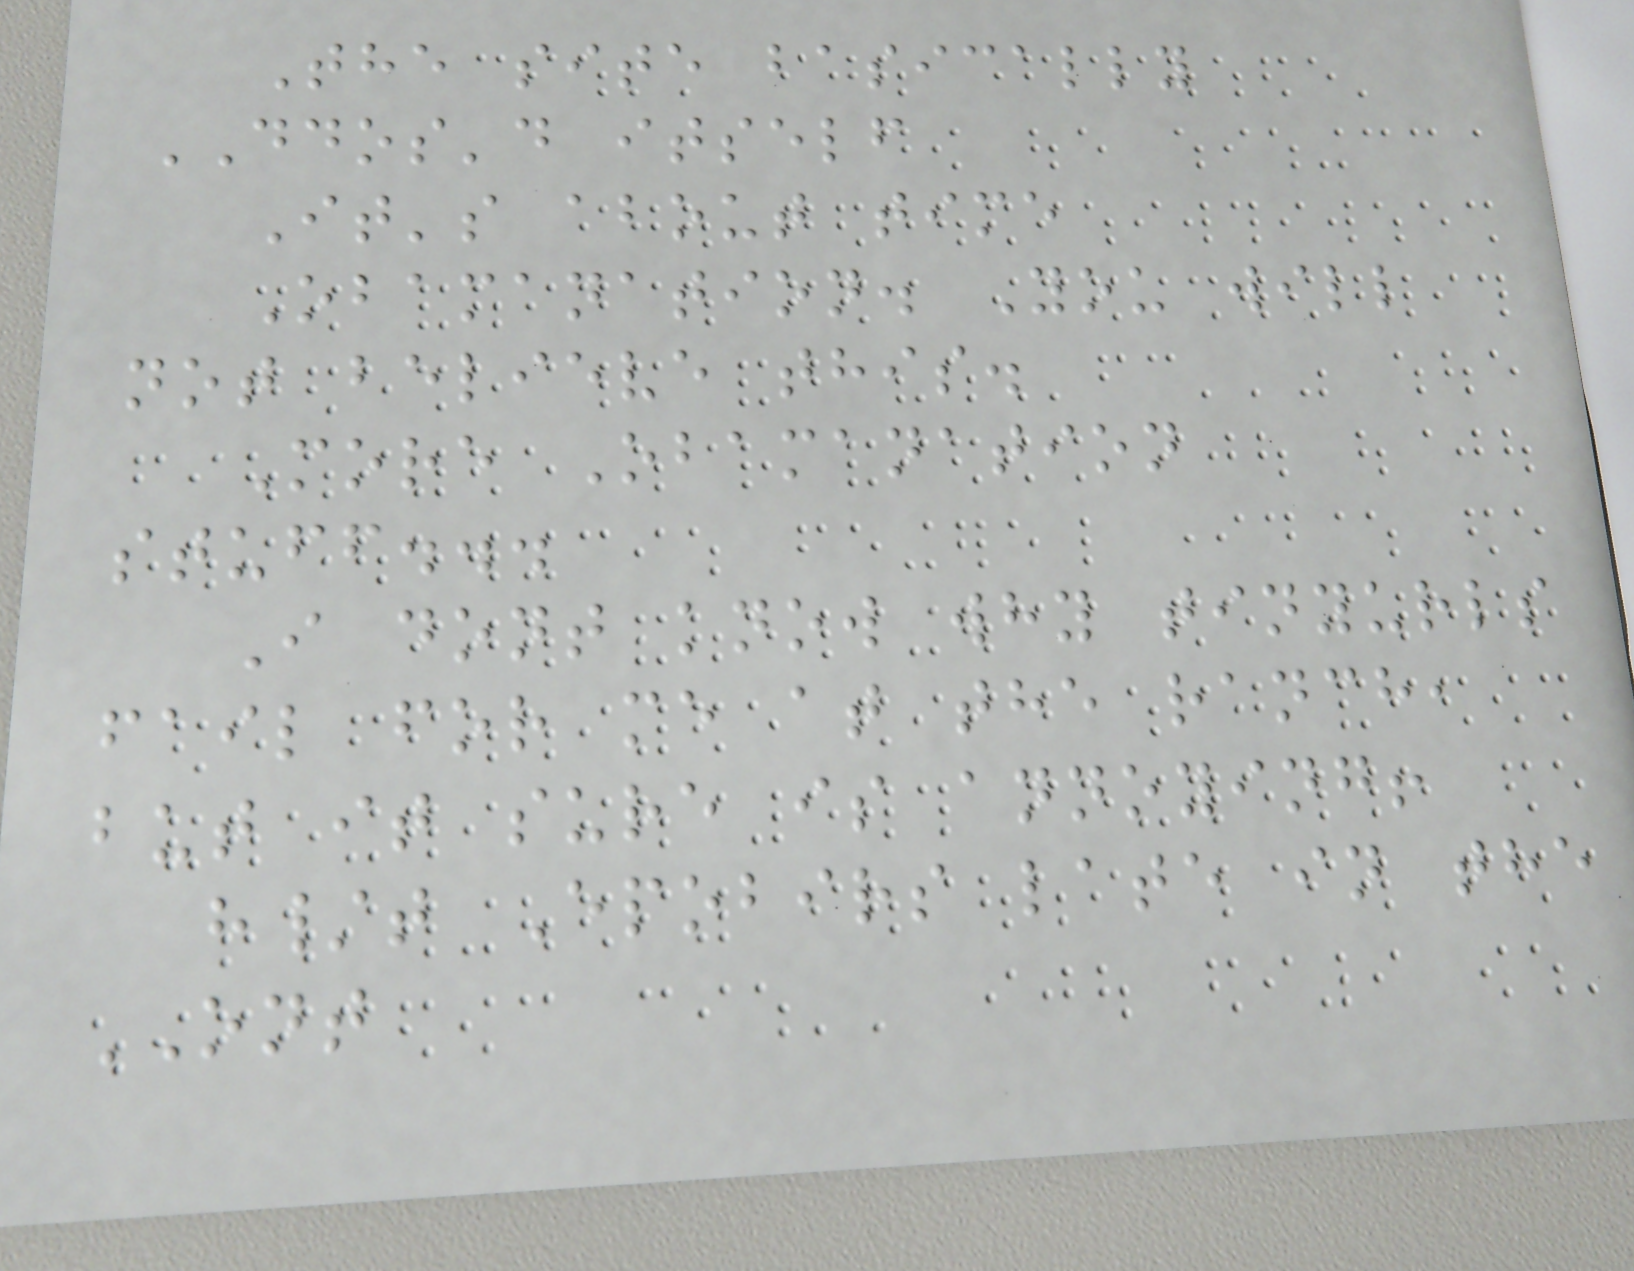The site basically
DDOS'd itself
It's about time
Obamanation. You will
not believe this.
More Obamanation
stuff...
I dont know why tinyurls
fail for me at the ranch,
but it sure is annoying!
h/t Epobirs late in the
ONT
